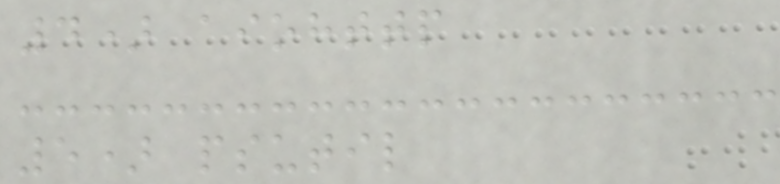4) aiohttp
5) psutil
